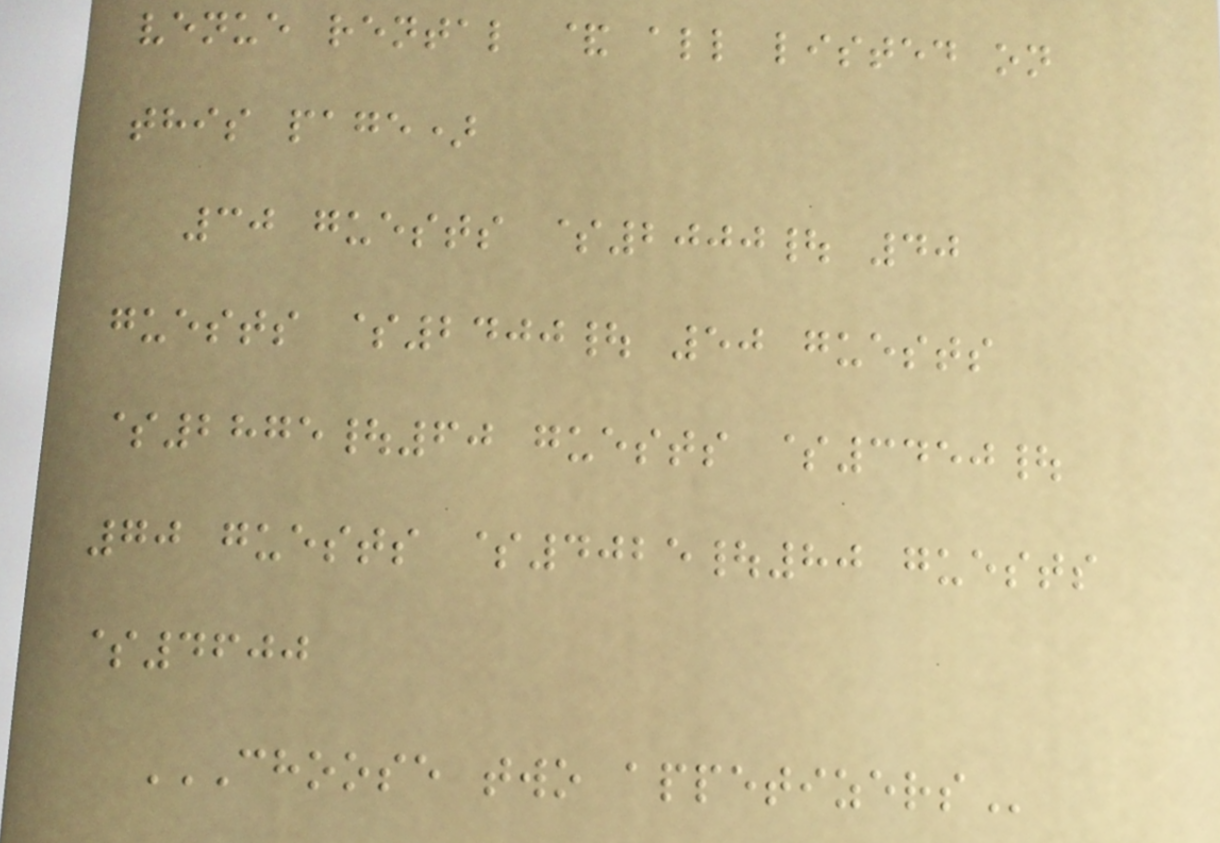venue rental & all listed on
this page)
30 guests $2000| 40
guests $2400| 50 guests
$2875|60 guests $3450|
70 guests $4025|80 guests
$4600
CHOOSE TWO APPETIZERS
